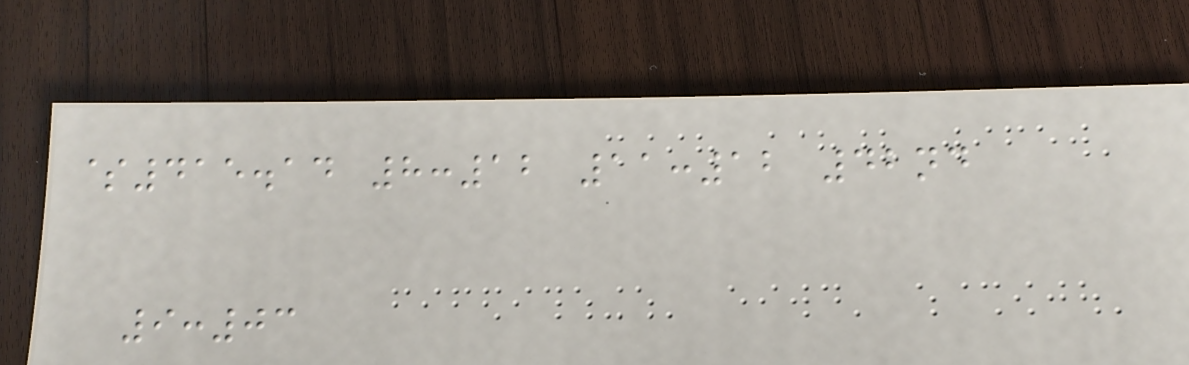$415.14 8:12 11:12 42nd
9:03
